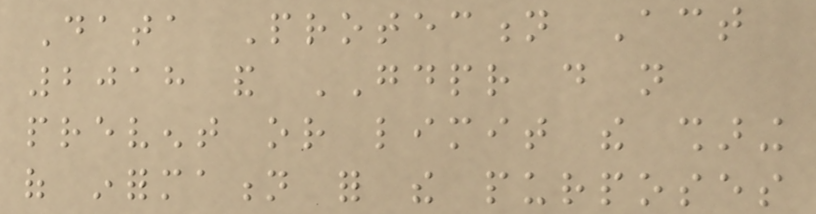Data Protection Act
2018 and GDPR do not
prevent or limit the sharing
of information for the purposes
